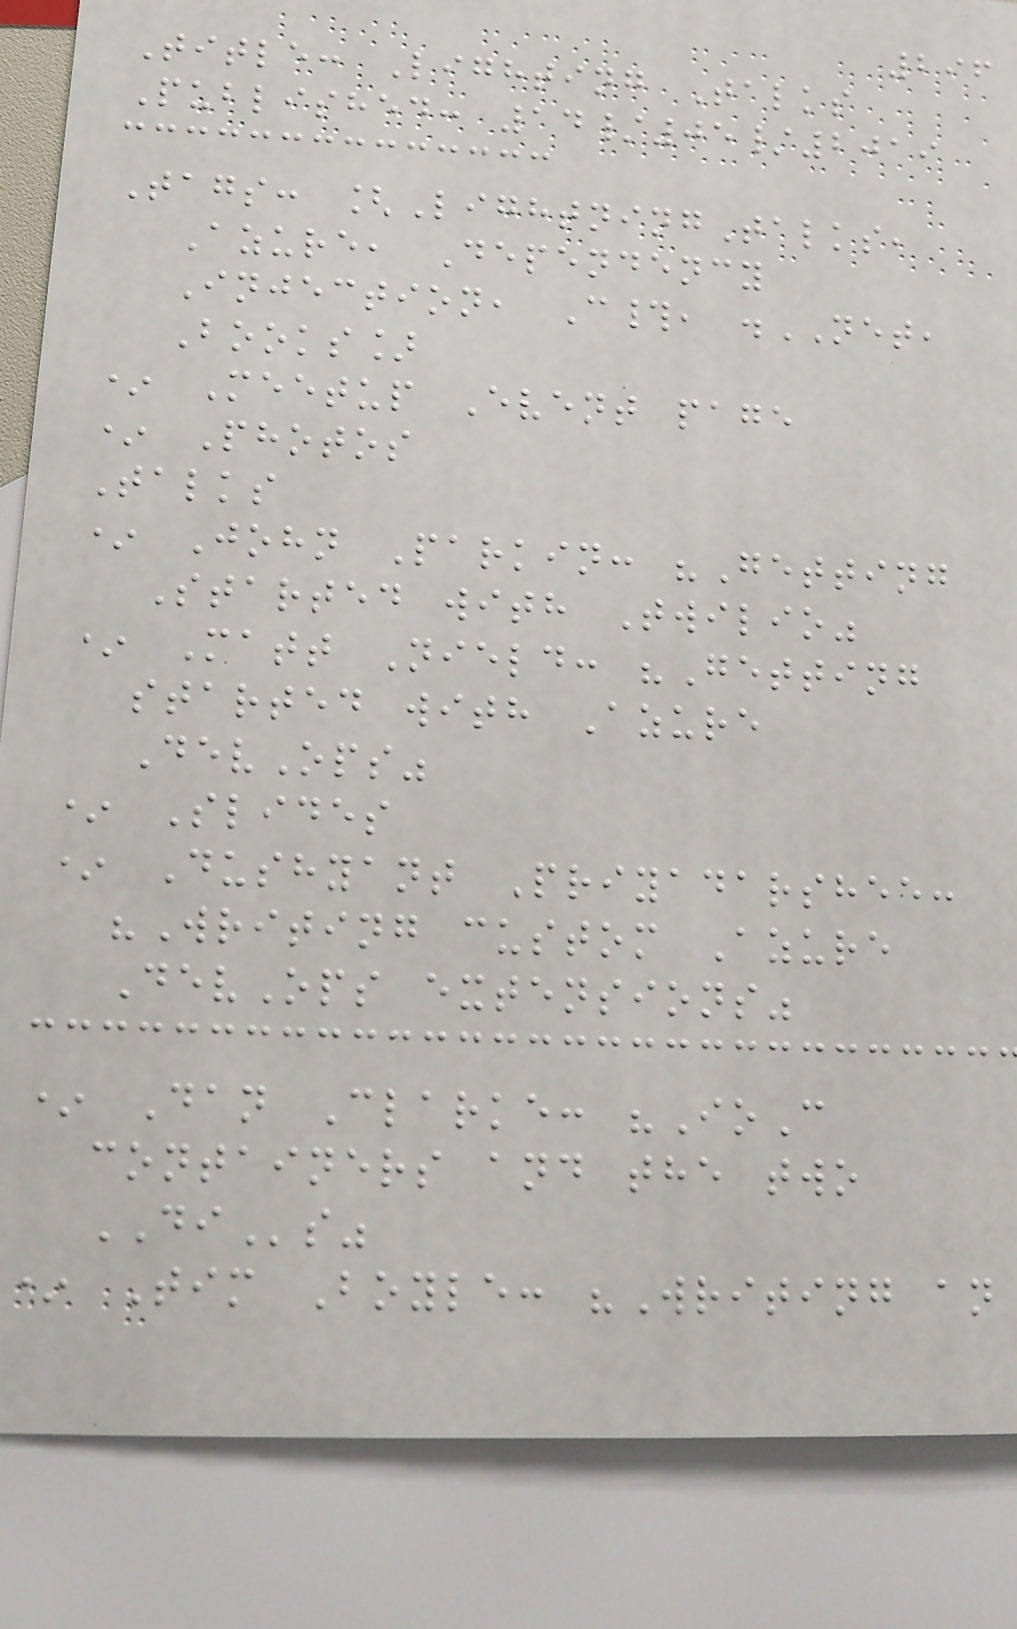296
Title: Lighting Talks
Published: 14/05/2019
Tags: [LightningTalks,
Azure, Dependency
Injection, C#, .NET,
Books]
* Meetup Event page
* Photos
Talks
* John Parkin: "Getting
Started with Twilio"
* Matt Nield: "Getting
started with Azure
DevOps"
* Slides
* Dushyant Priyadarshee:
"Writing custom Azure
DevOps extensions"
* Dan Clarke: "IoC
containers and the two
DIs"
* Tim Boyle: "Writing an
